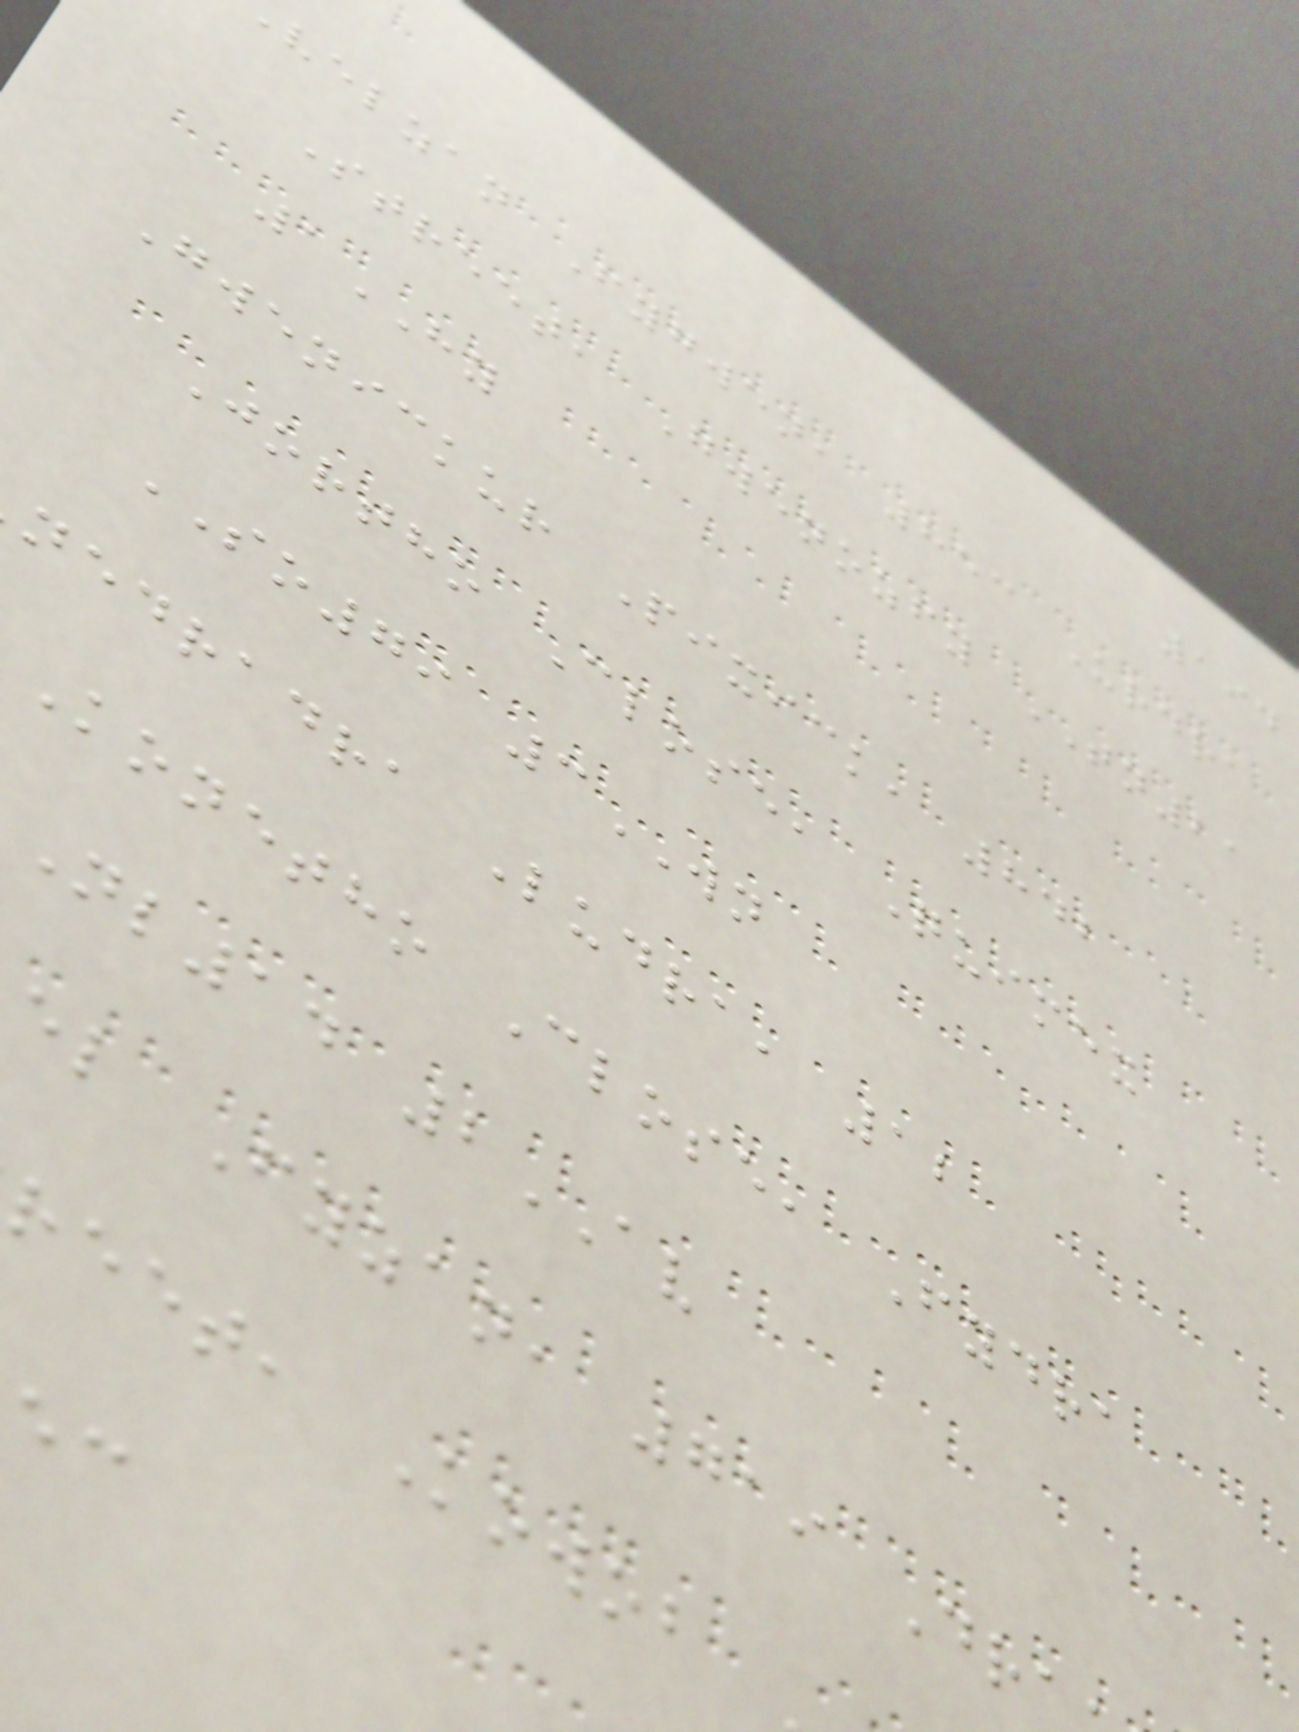194
velzan Fygwen, 853 Urdra
Street, Gwenozfy TN21
1HY
Gwenickur Pixick, 842
Jortho Close, Quimex
SO79 3WN
nedradra Ludra, 12
Konetho Close, Fydra
nl14 2AV
el Fyzan, 719 Dr
reet, Kowob
